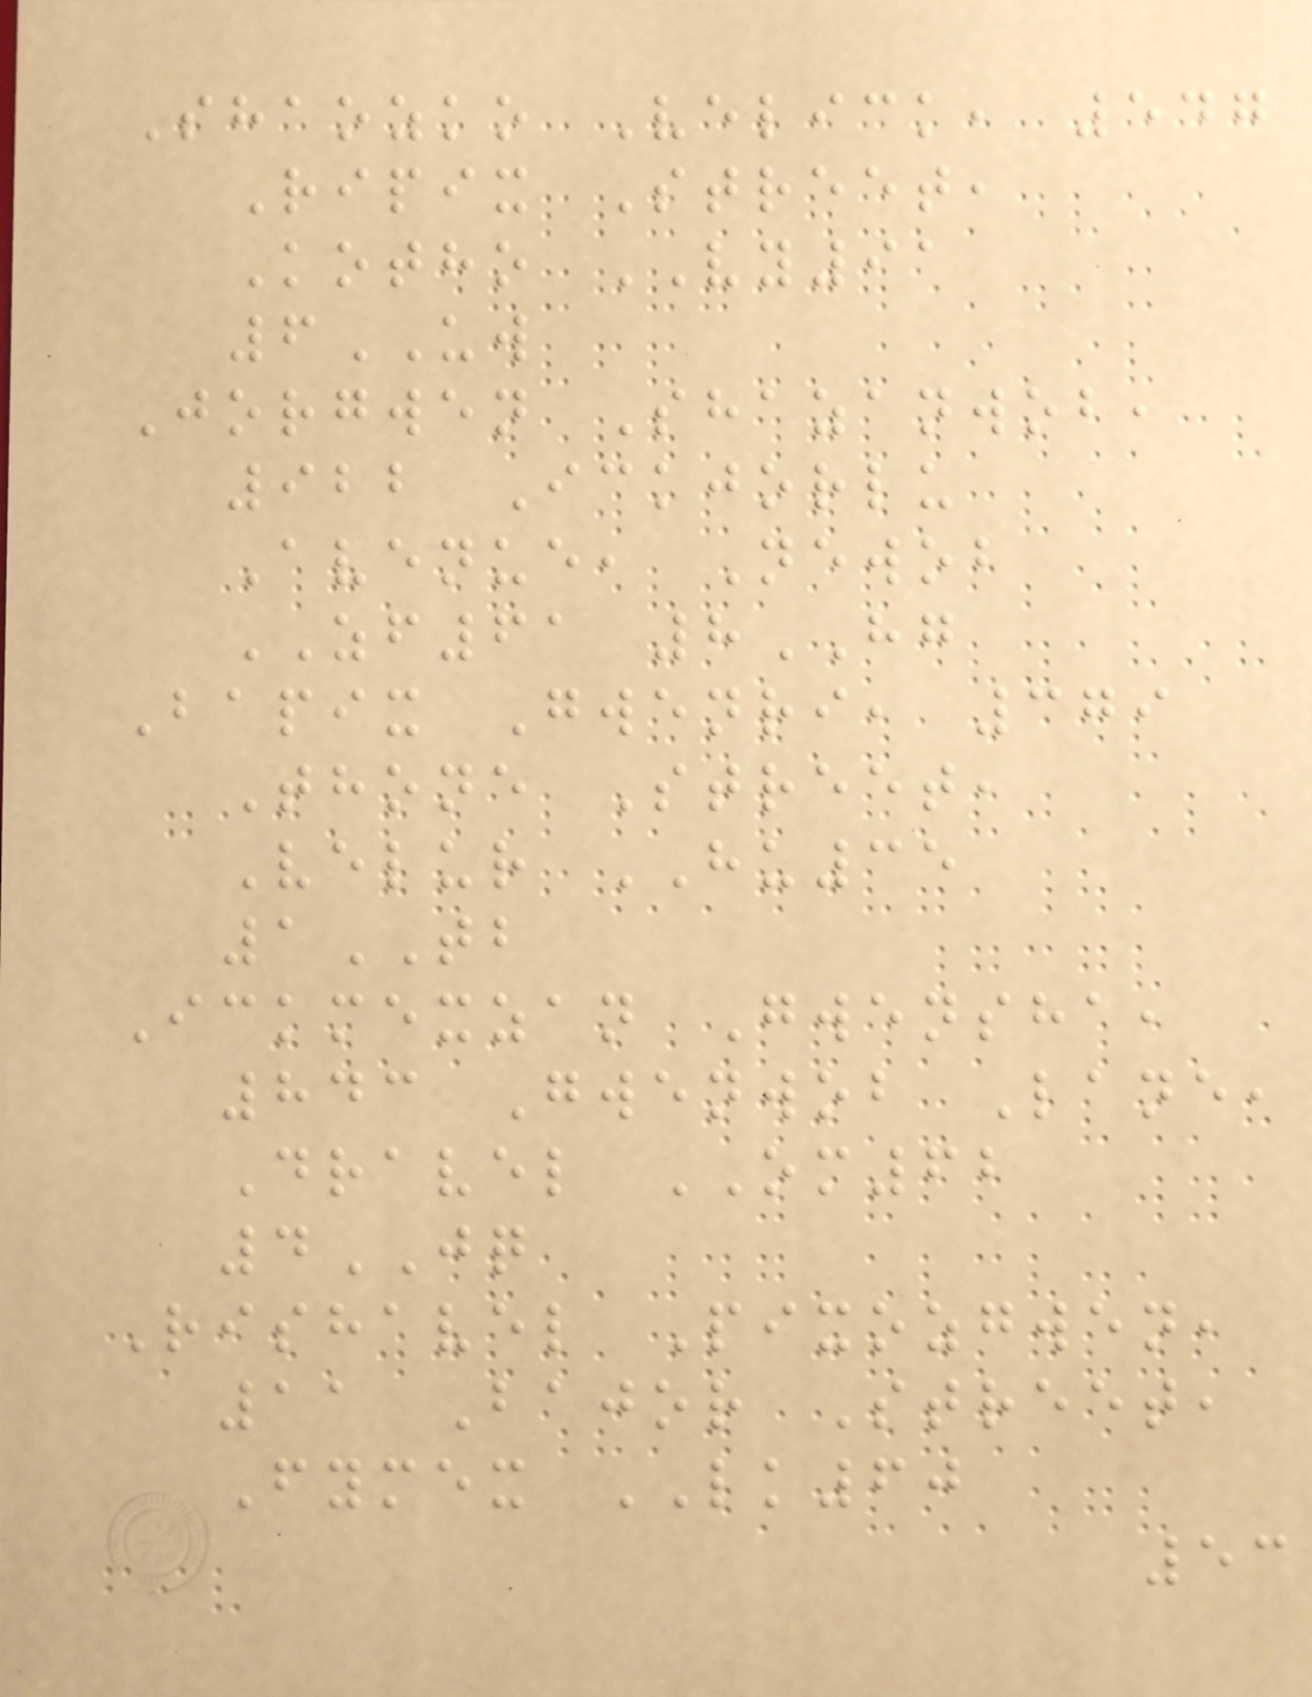Shaozko Velick, 547
Ripix Street,
Kotho VY91
6UW
Jorgwen Shazanwob,
922 Ickjorlu
Avenue, Newob
ZF61 8HG
Bapix Gwenri, 379
Thone Street,
Velur HU35
1TB
Ickmexzan Gwensha,
843 Gwenwob Lane,
Dravel OM62
4JQ
Rishavel Pixozgwen,
11 Bajor Street,
Fymex LK60
53
